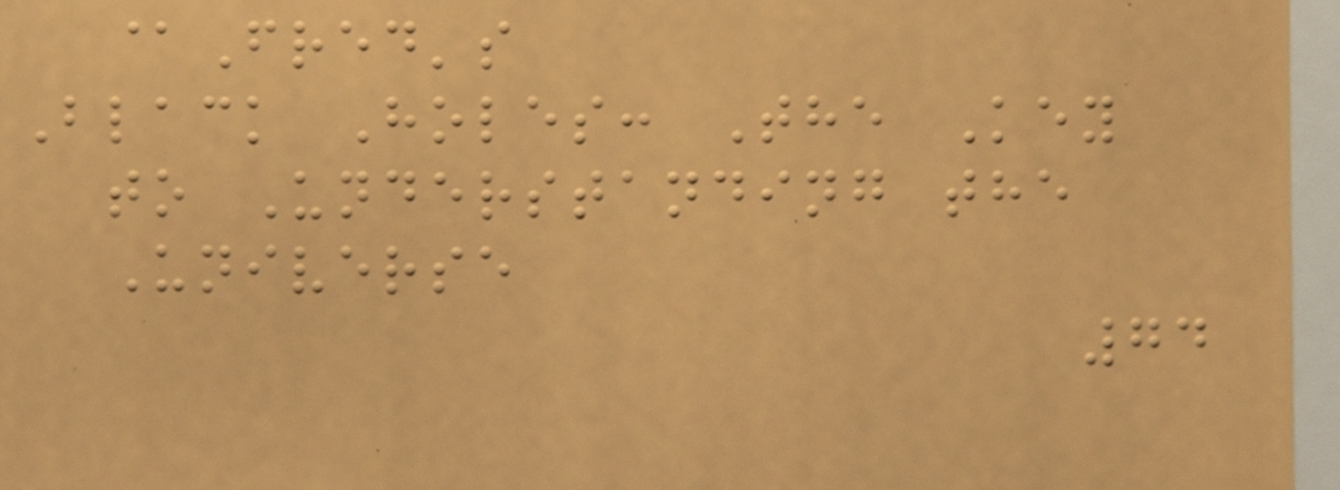@Fred's
Black Holes: The Key
to Understanding the
Universe
74
